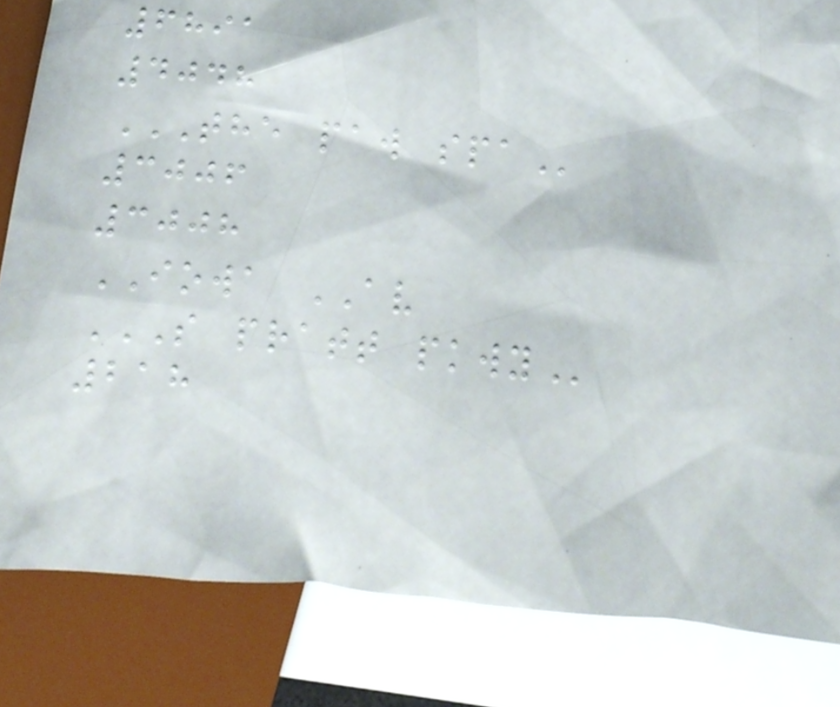6891
4048
THE PAW SPA
3006
3008
IOWA AV
S PRATT PKWY
218
